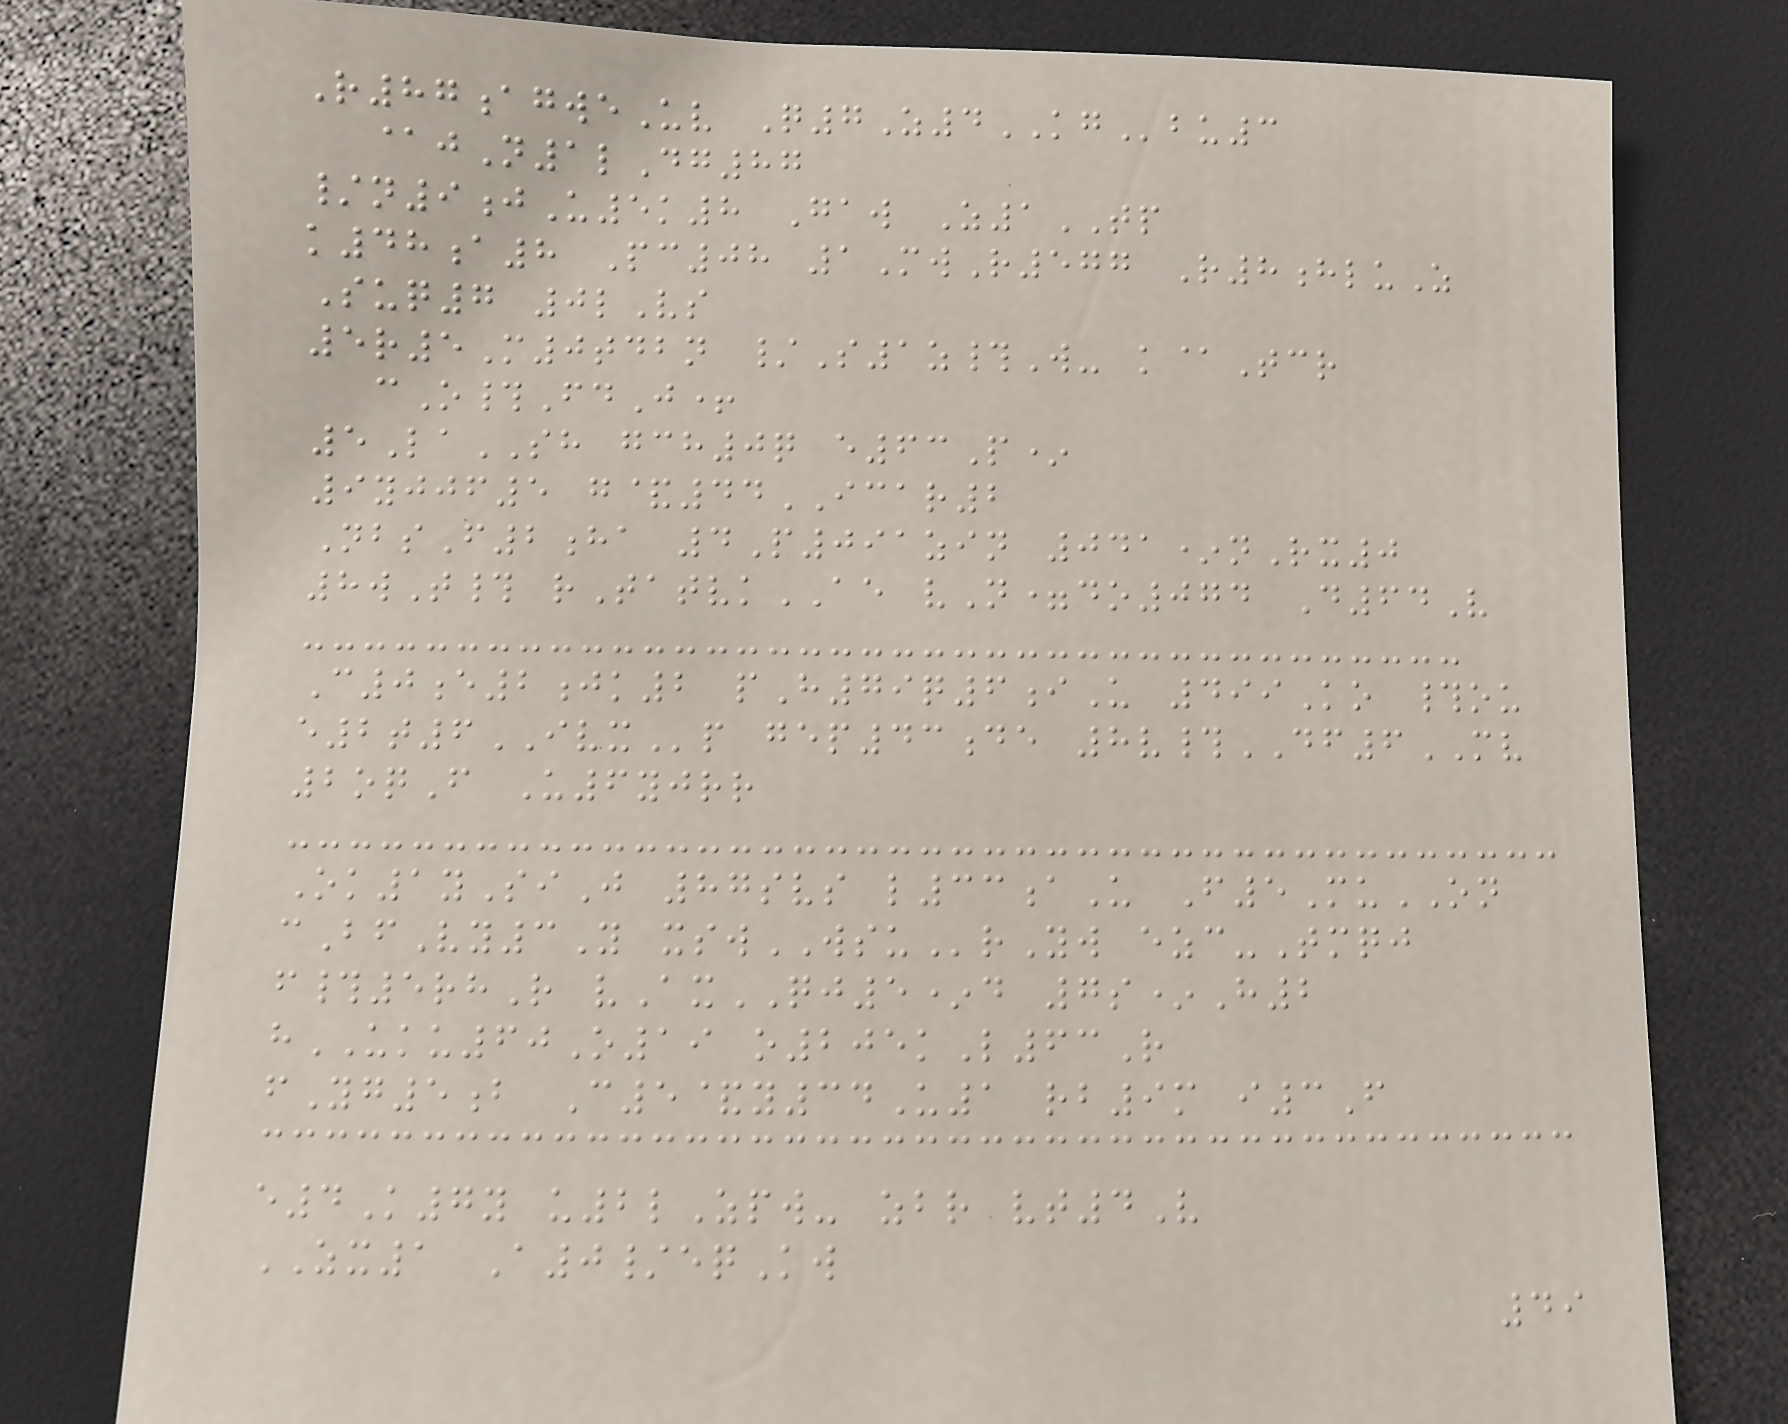R87agweUv Q7Z4KGbu3
@jN1lDg87
/n9jU5k8 Gaw Z1TP
k48a8 Pc08 1MwR577 R8hluZ
Suq7 0lVs
5r5M0tdbn /S1z#W- k@Tcr
cO#FdJ+
5LaSH gch0q e63P*
9yjjf5 g&44ICAR2
NbsF2ha 4P091zin 041*nRx0
8wT# rTatvkAE vN=do074 D64V
C0e2jk2 pH79q6iU 499Ko #ou
e2t6IVXp gep43de 8v#DF6MV
2oqF U6yjrr
Ok1ySiJ 87svs l33aU F5MuON
cBfVy3Y xswWSUrYw ezc-Tmqj
f#5rhR vAxQJ5*d 7s*H2
hUKU60O19 o205kL63R
fYg5b C5&y34U1 rb9m i3F
e4K7y u2lZpw- zbr vt4V
ZX1 A0/eqKw
49
